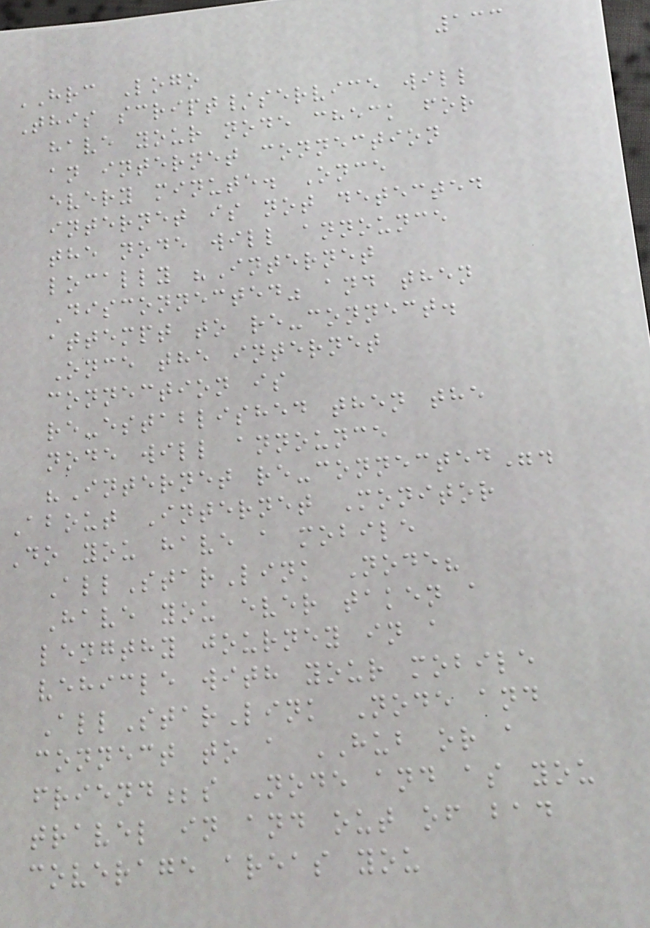133
HRC Logo
This script/service will
have your node check for
an internet connection
every minute. Once
internet is not detected
the node will announce
locally "Internet
Disconnected" and then
attempt to re-connect.
Once the internet
connection is
re-established then the
node will announce
"Internet re-connected".
About Internet Monitor
Do you have a mobile
AllStarLink Node?
Have you ever taken a
lengthy journey in a
vehicle with your mobile
AllStarLink Node and
connect to a HUB or a
friend;s Node and as you
travel in and out of bad
coverage areas you
